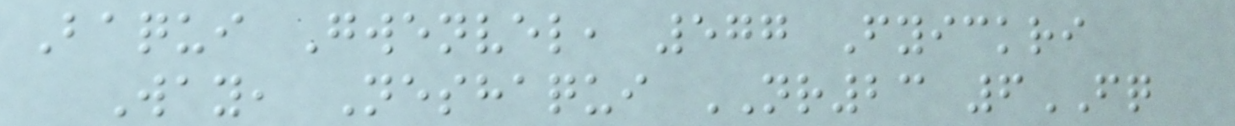Baqui Gwenvel, 577 Fyickri
Way, Neshaqui NR23 6FQ
